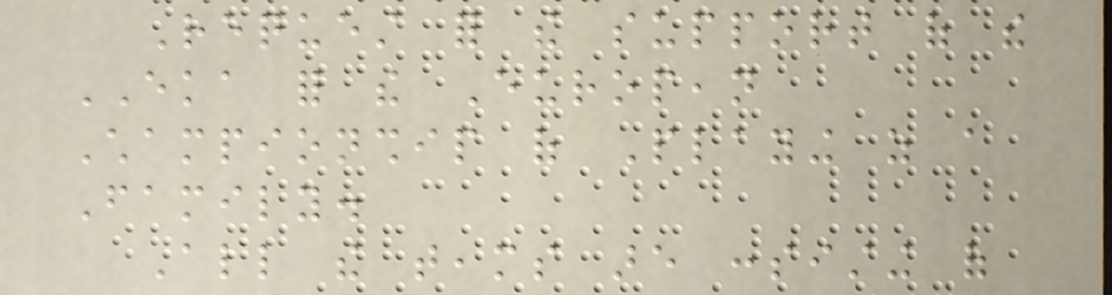Request for the support of the
EKA for the European
Championship of Playing as a
Family.
All the teams are consisting of
